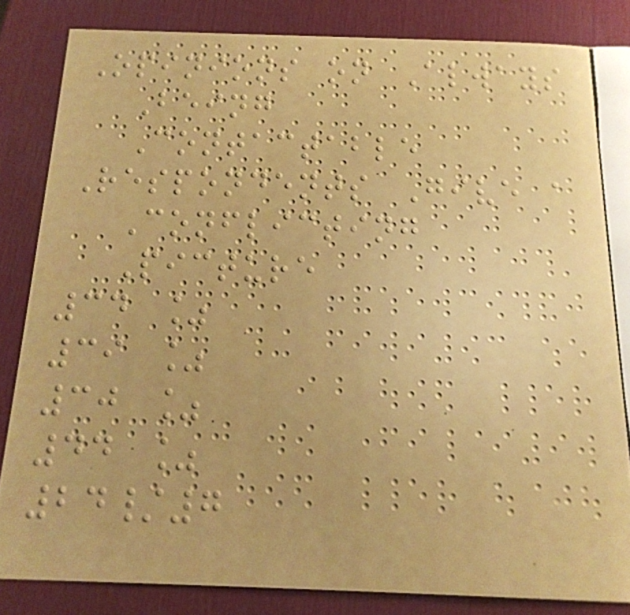Opinions on Always
Being
Contactable
Respondents Give a
Conflicting
Picture
34 %
39 %
30 %
44 %
24/7
